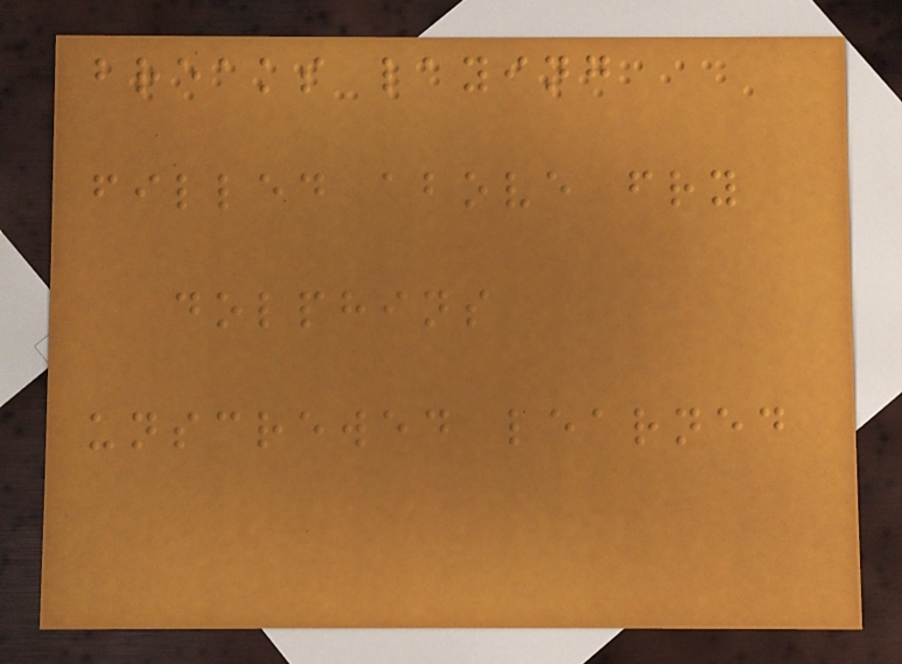breaks laying
filled above fry
dolphins
unscrewed learned
